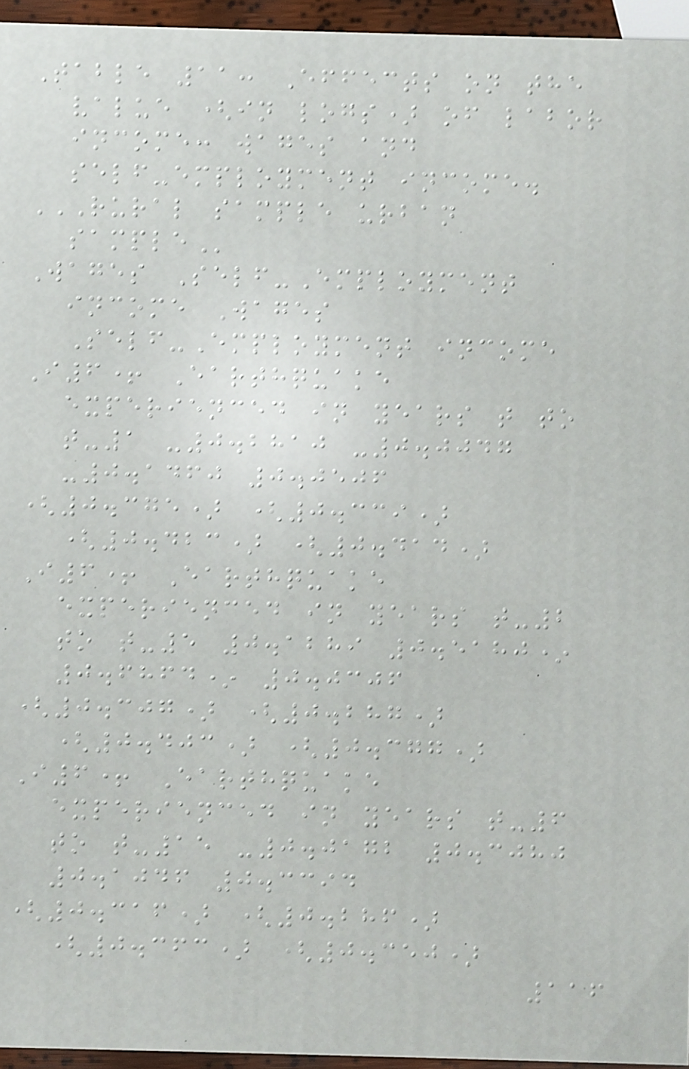Table 11: Effects on the
value (in logs) of labor
income: wages and
self-employment income.
RURAL SAMPLE URBAN
SAMPLE
Wages Self-Employment
income Wages
Self-Employment income
I6+ Earthquake
experienced in years t to
t-1 -0.2810 -0.0047
-0.1460 0.0506
(0.375) (0.339)
(0.423) (0.414)
I6+ Earthquake
experienced in years t-2
to t-5 0.1289 0.5180*
0.6864* 0.0306
(0.307) (0.287)
(0.403) (0.377)
I6+ Earthquake
experienced in years t-6
to t-15 -0.0172 0.3080
0.1046 0.3394
(0.316) (0.286)
(0.363) (0.350)
116
